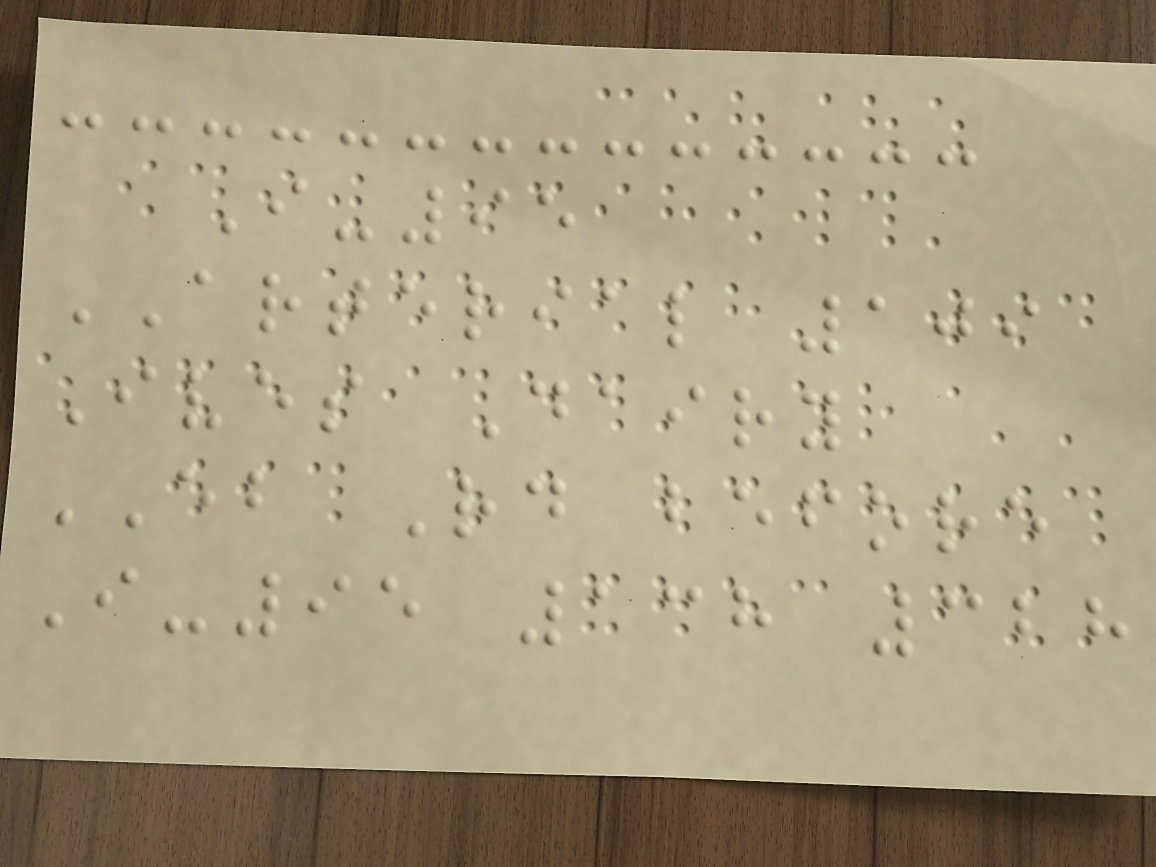I-95
ARTERIAL 109
Ives Dairy
EB Rd before
I-95 138 328
